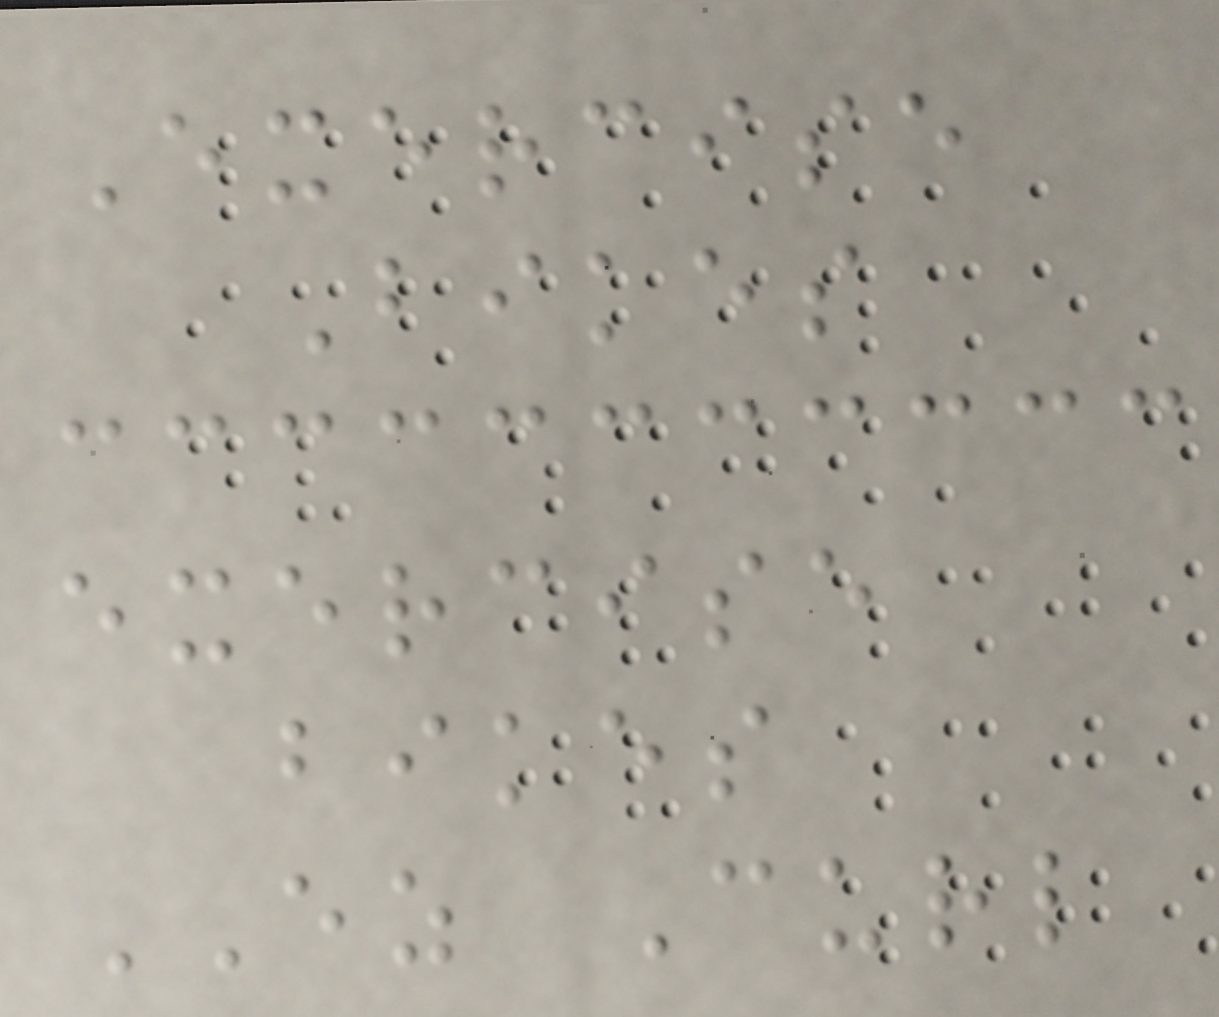Exercise
Bikes
exercise
bikes
EZ Curl
